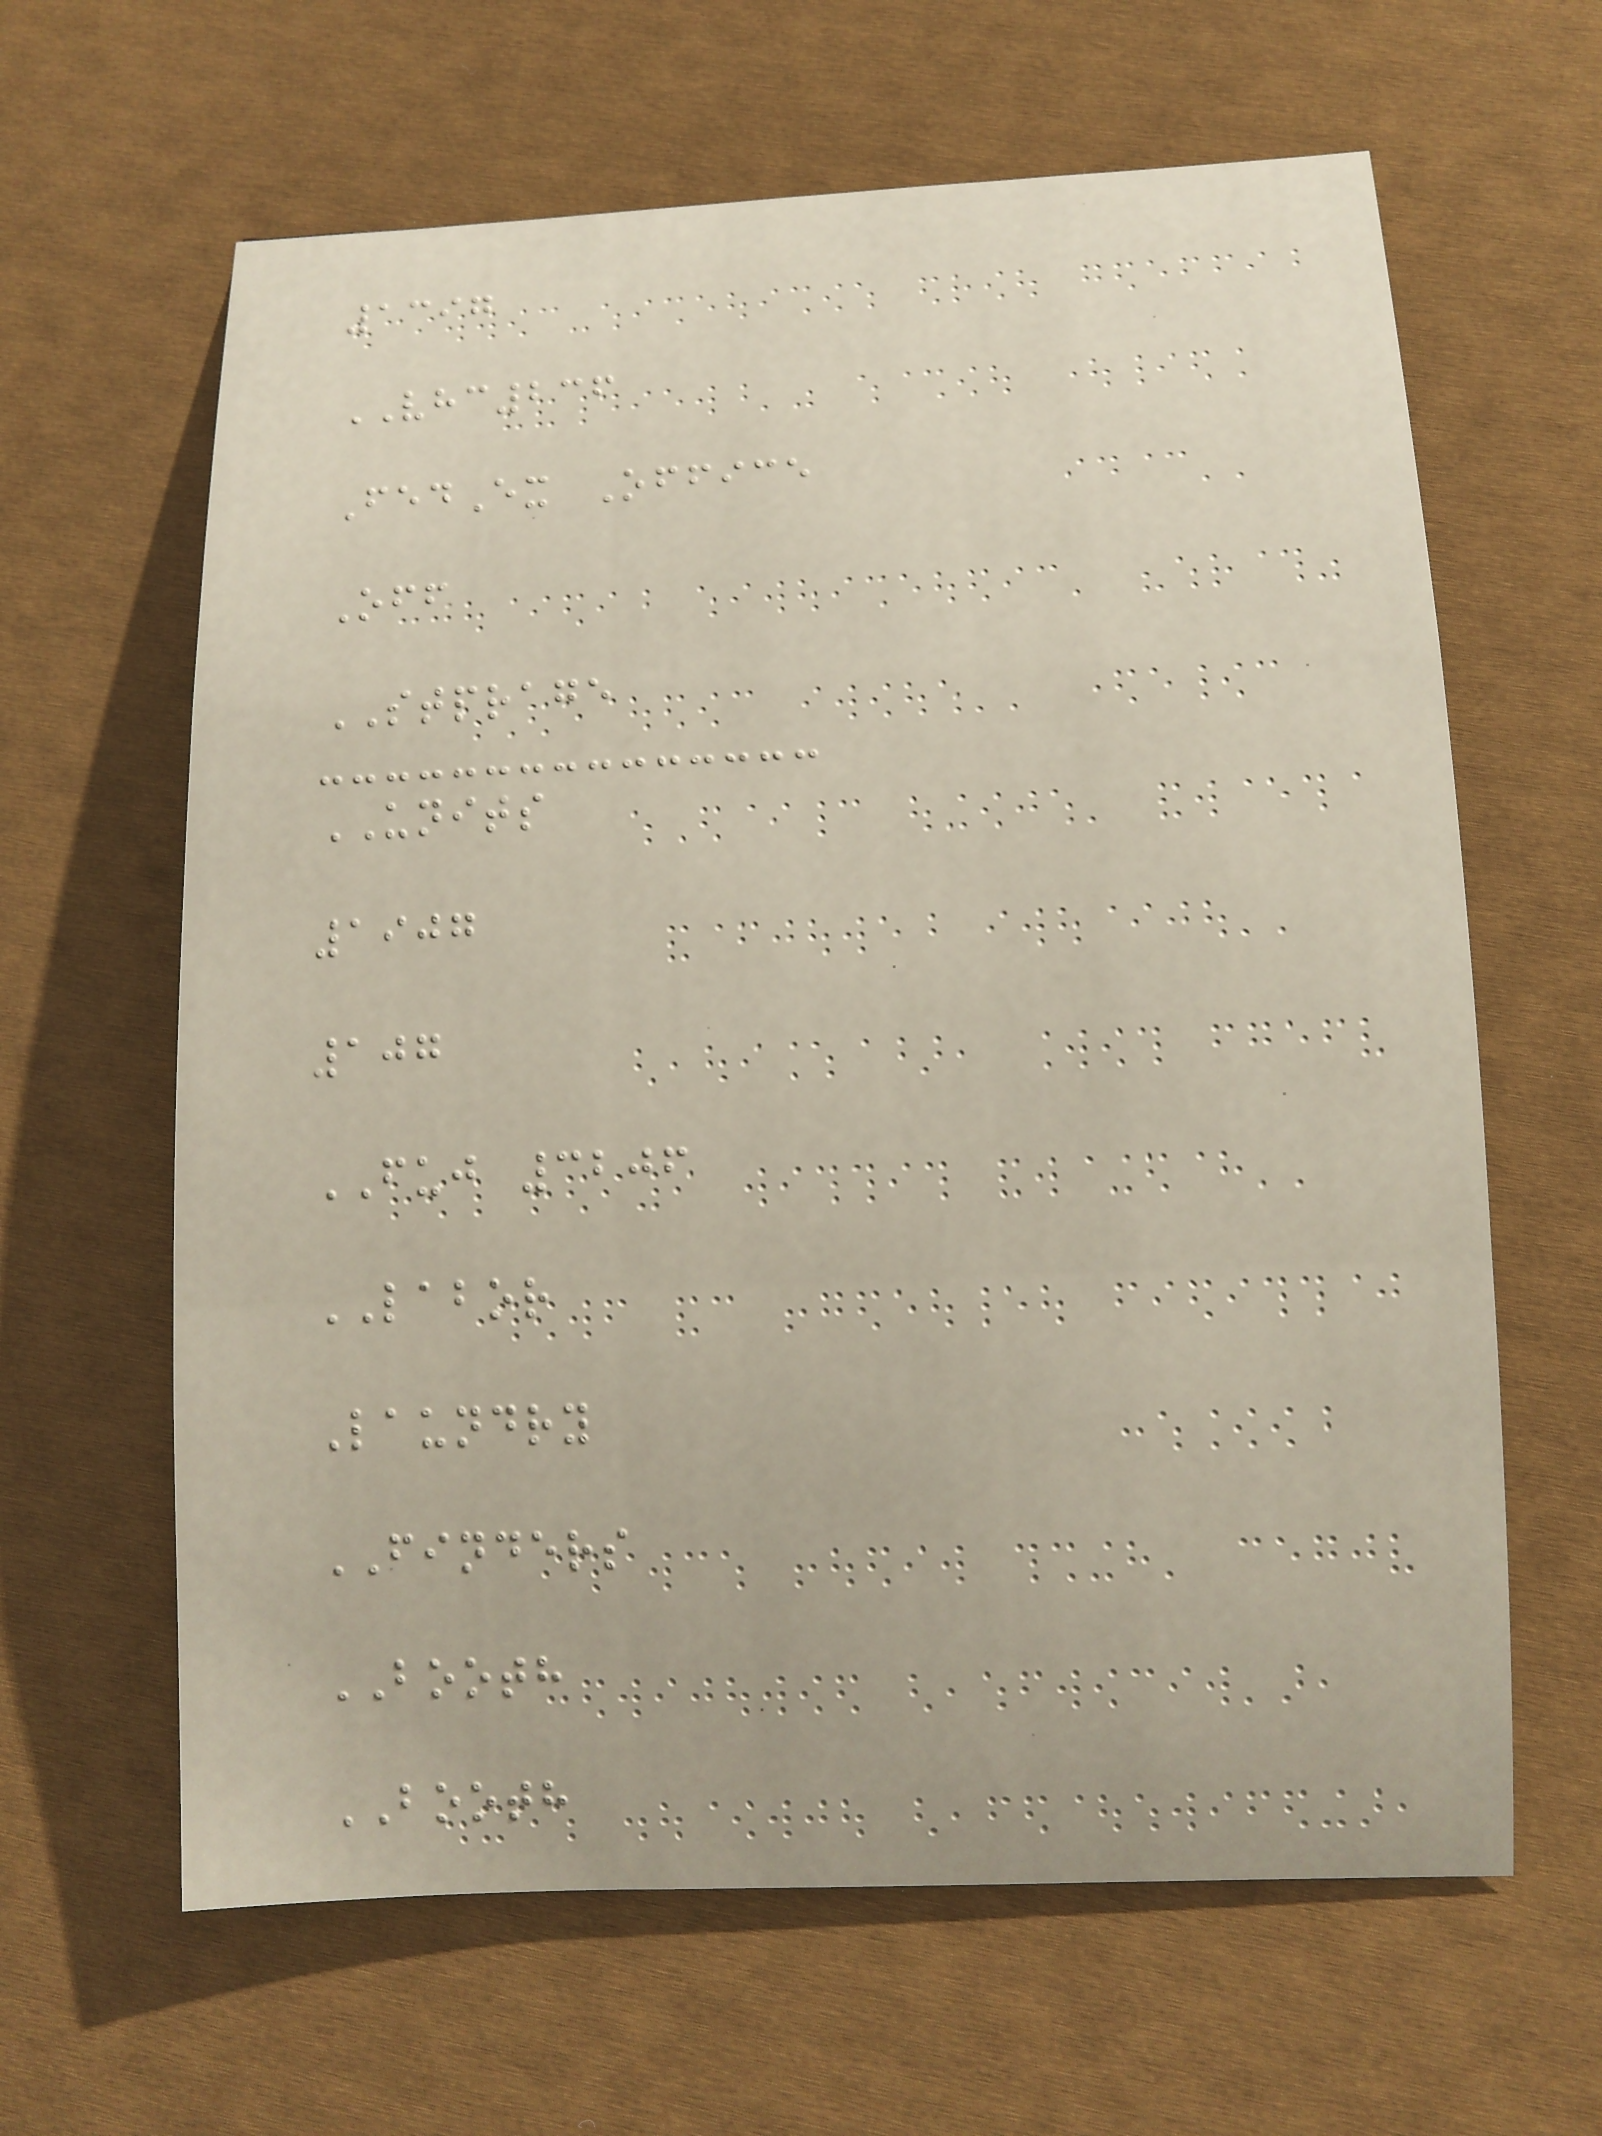1397
VHC236
FedEx Office
Off
STPRAGE
UNITS
1907
107
FUJ 3206
LABOR
Laundry
FINDERS
BOOTH
BOOTH
